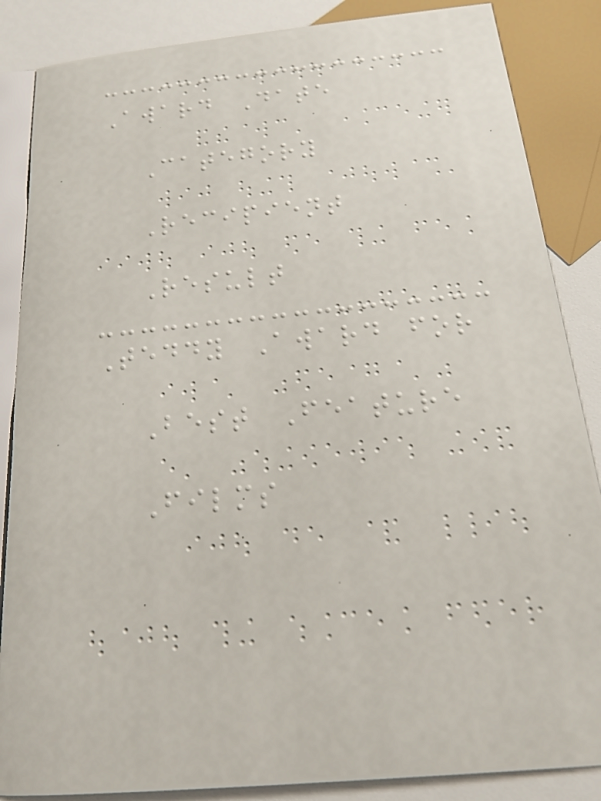Award Date
Category
Recipient
Result
Teddy Award for
Best Feature
Films
